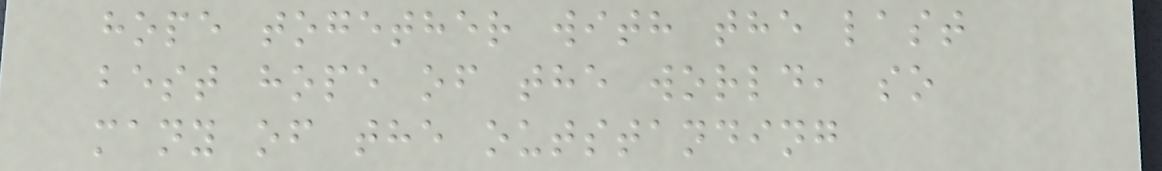hope together with the last
best hope of the world, so
many of the outstanding
